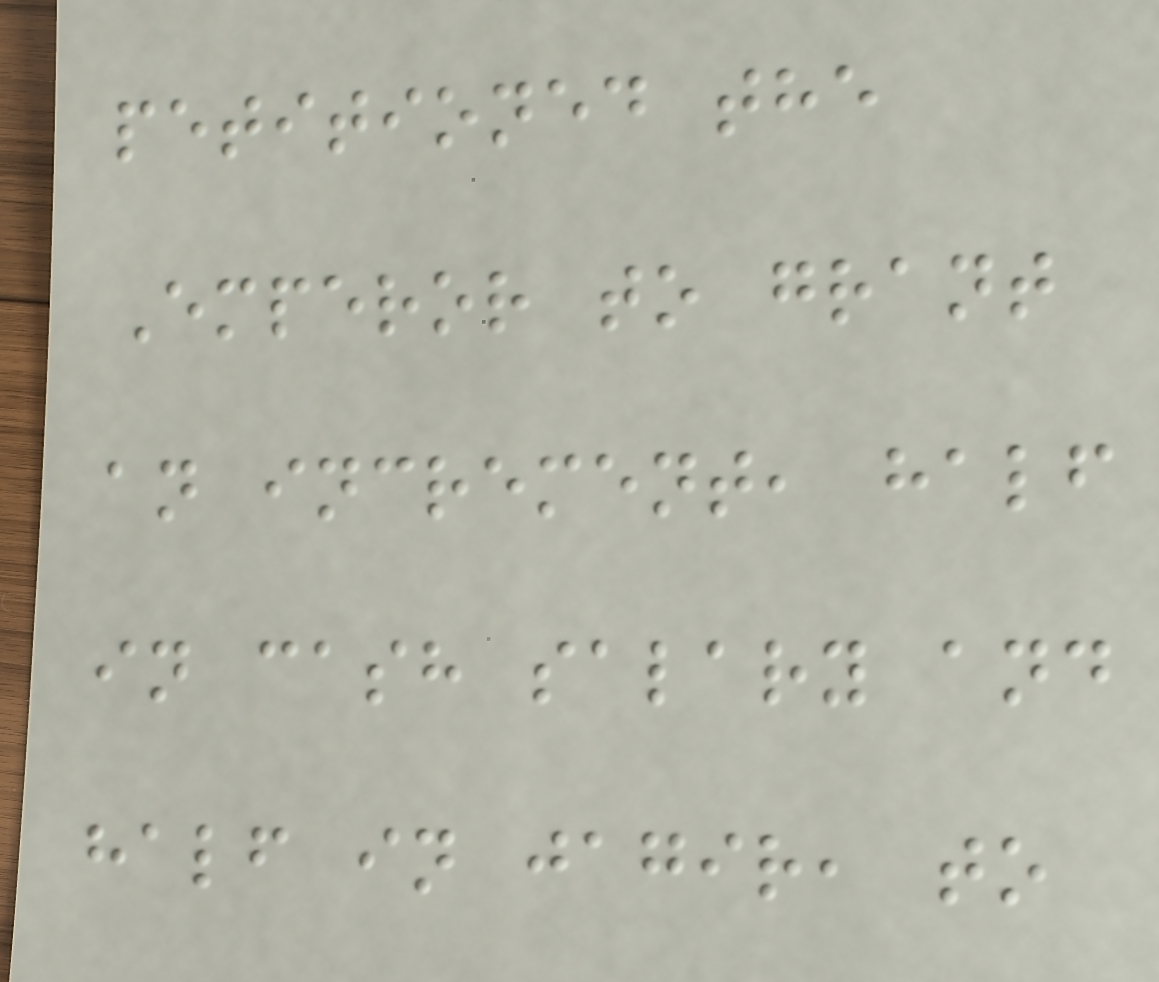petitioned the
Emperor to grant
an increment, half
in cash salary and
half in jagir, to
